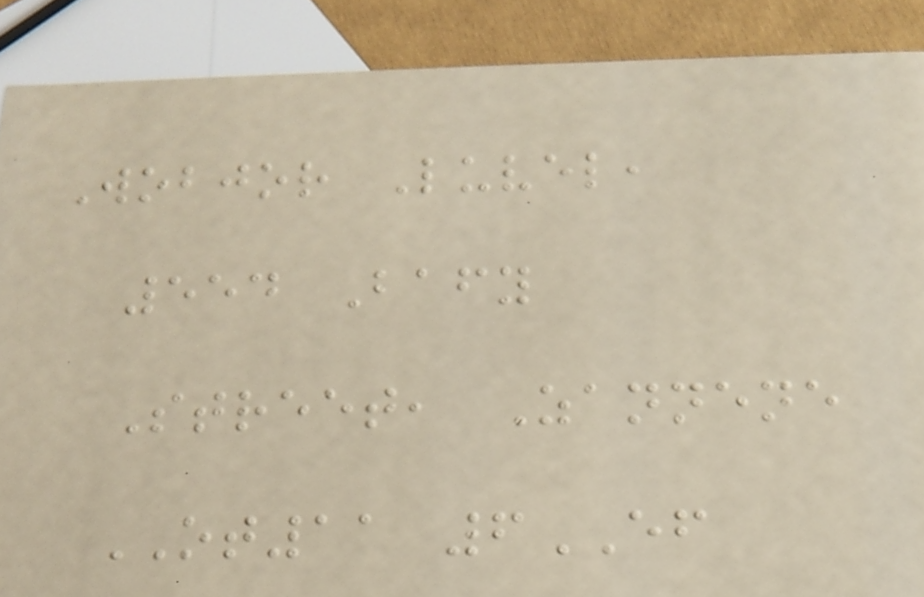Wobjor Luvel,
554 Bafy
Street, Zannene
OT11 6EF
